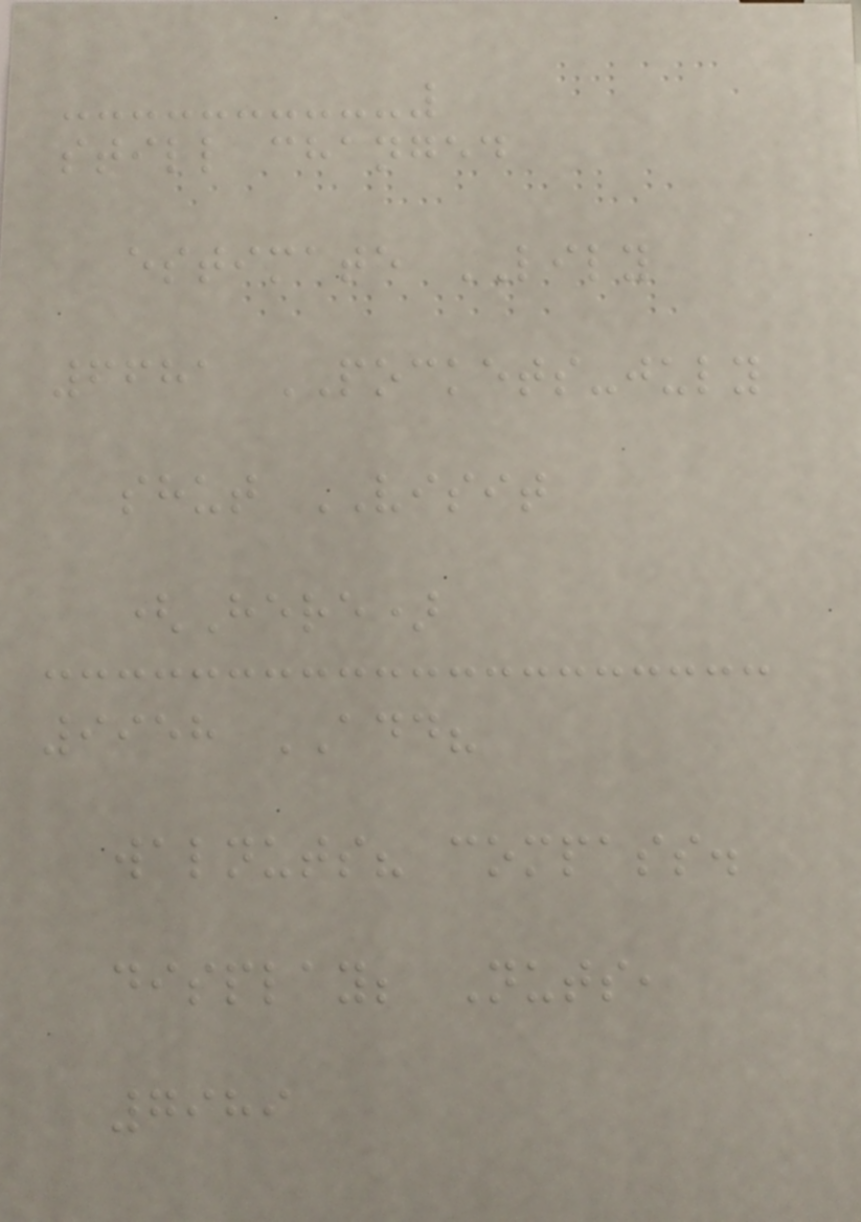still changed
estimate LILY
6681 POCKETS-july
shut VISIT
(Here)
9958 ADD?
walnuts? compass.
display; Nuts,
7989
